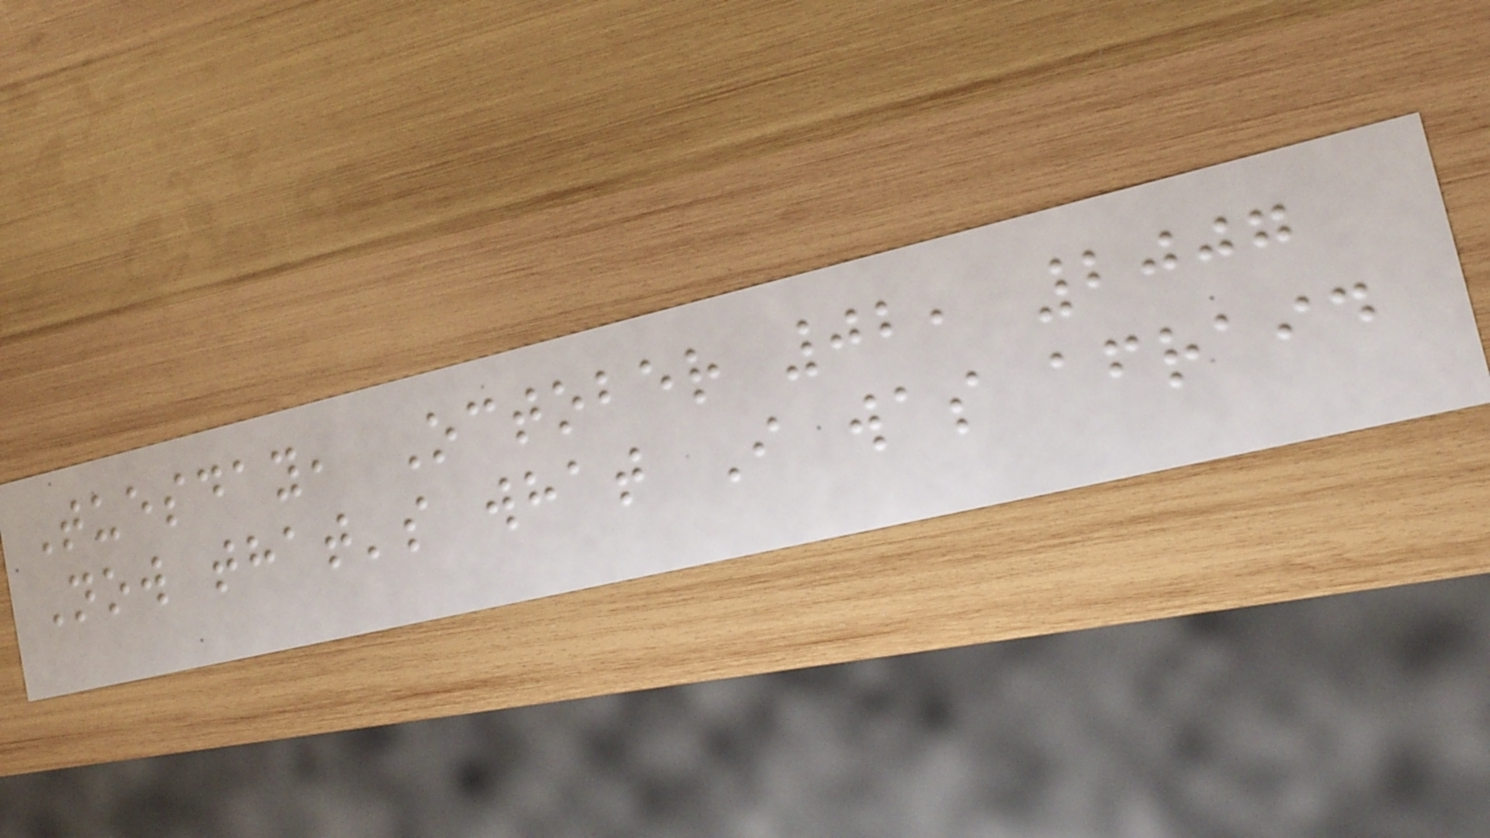Tuesday, October 02, 2007
Now that's what I was afraid
